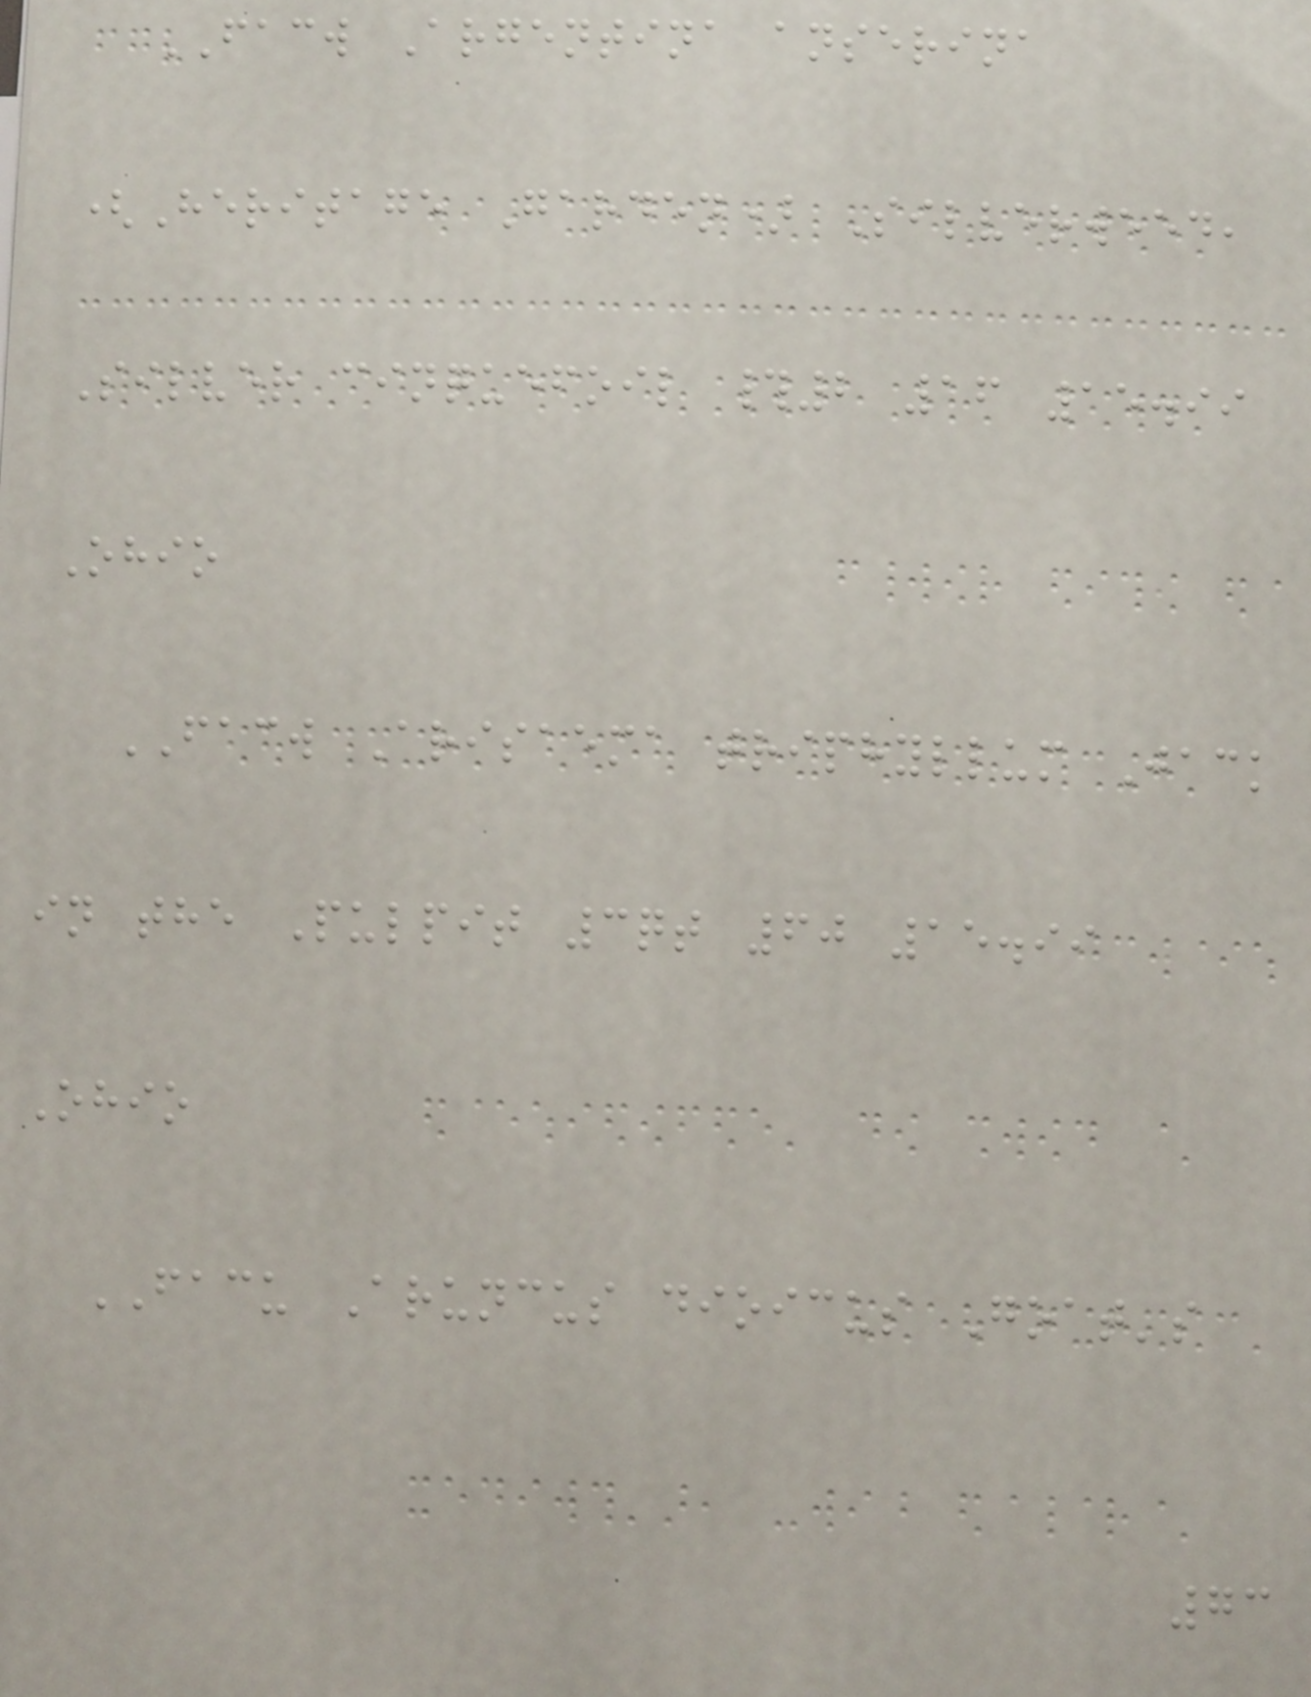FACW Argentina anserina
(Heritage Garden) Silverweed,
Silver cinquefoil #2 16 15.99
Ohio
FACW Arisaema triphyllum Jack
in the Pulpit 3qt 60 15.99
Ohio
FACU Aruncus dioicus Goat's
73
